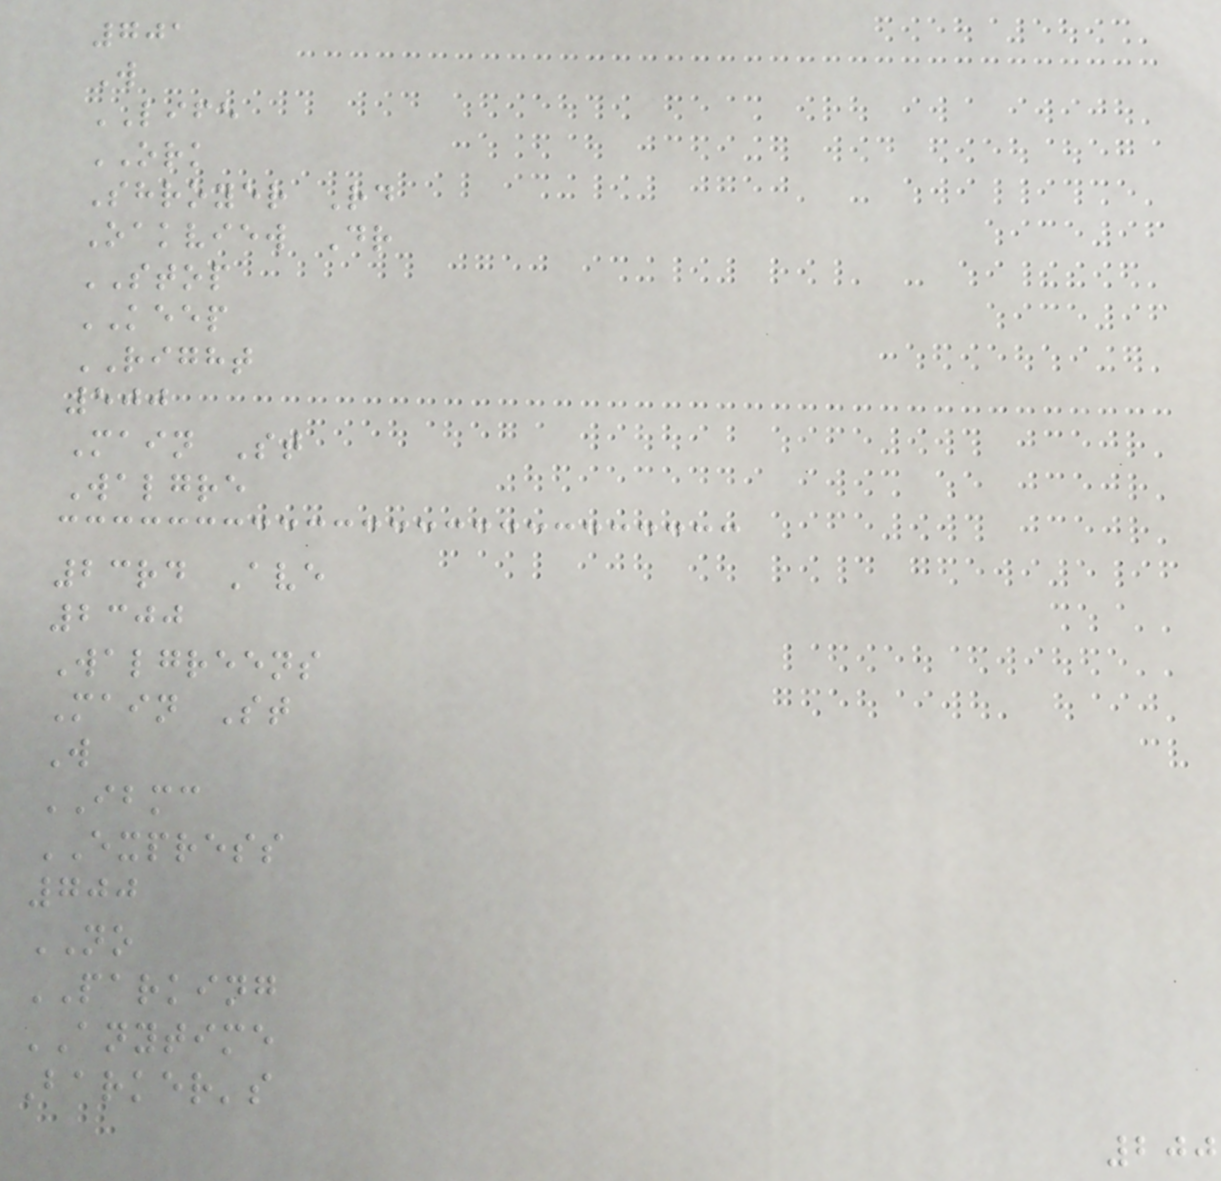701
W
LIFE
ORK
Shroyer Rd
Oakview Dr
STOP
KEEP
RIGHT
500
Main St
Walgre
23rd Ave
2300
Walgreens
Main St
W
IBMC
EXPRESS
700
NO
PARKING
ANYTIME
Barker's
200
